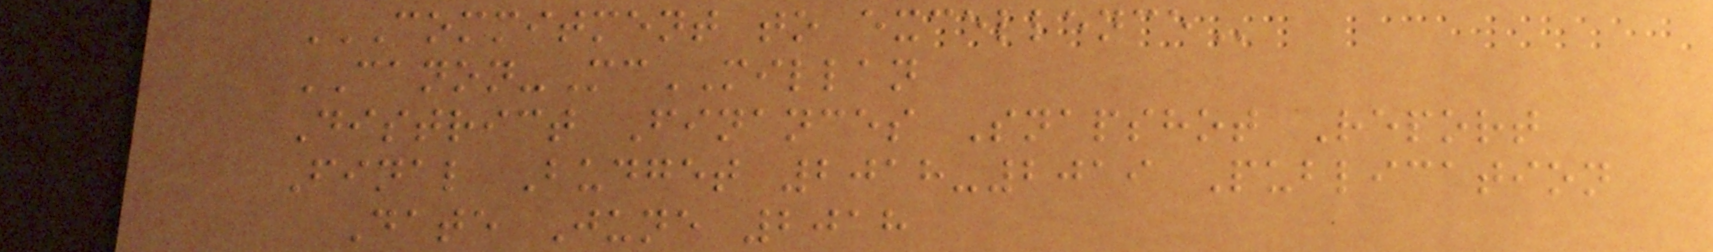COMMITMENT TO EXCELLENCE
CANON-McMILLAN
District Finances Snapshot Report
Final Budget 2018-2019 Publication
Date June 2018
